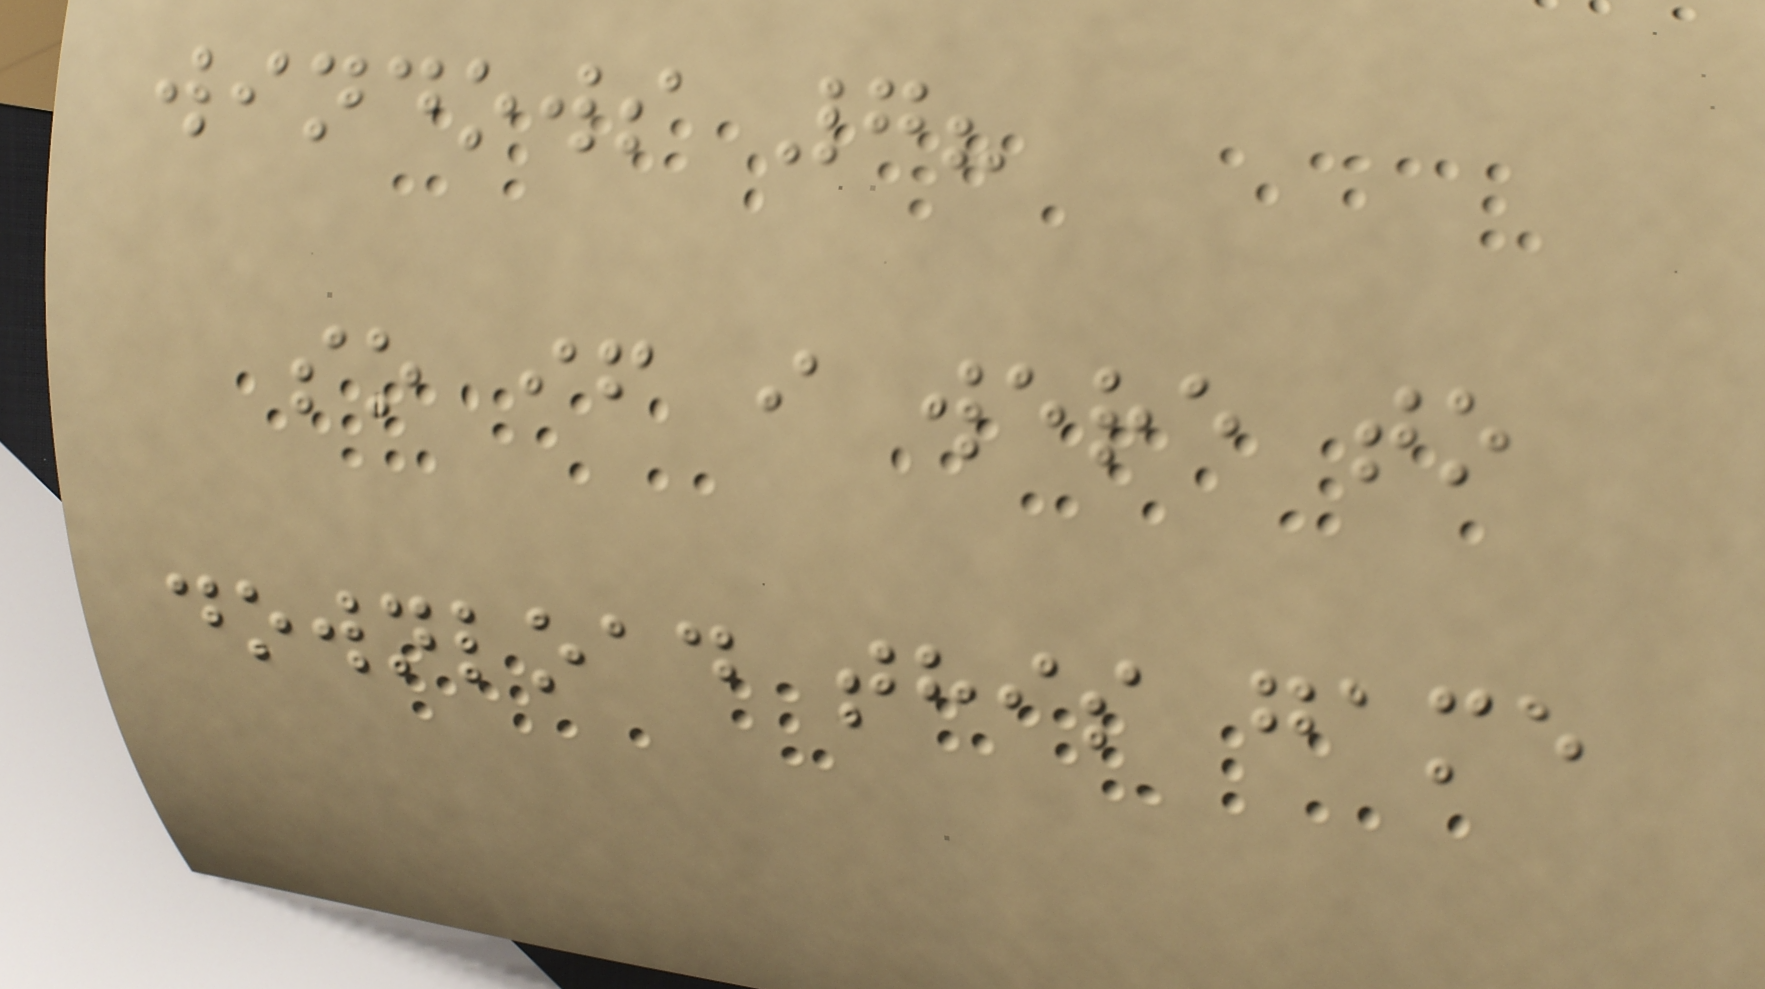windows 7?
so if i were to
download this game
